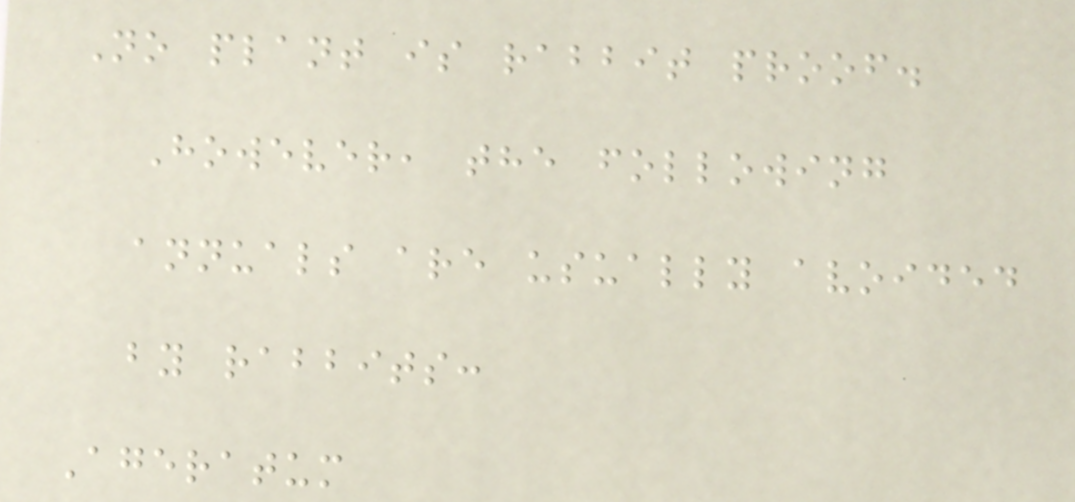No plant is rabbit proof.
However, the following
annuals are usually avoided
by rabbits:
Ageratum
